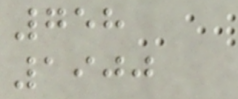758
1900
